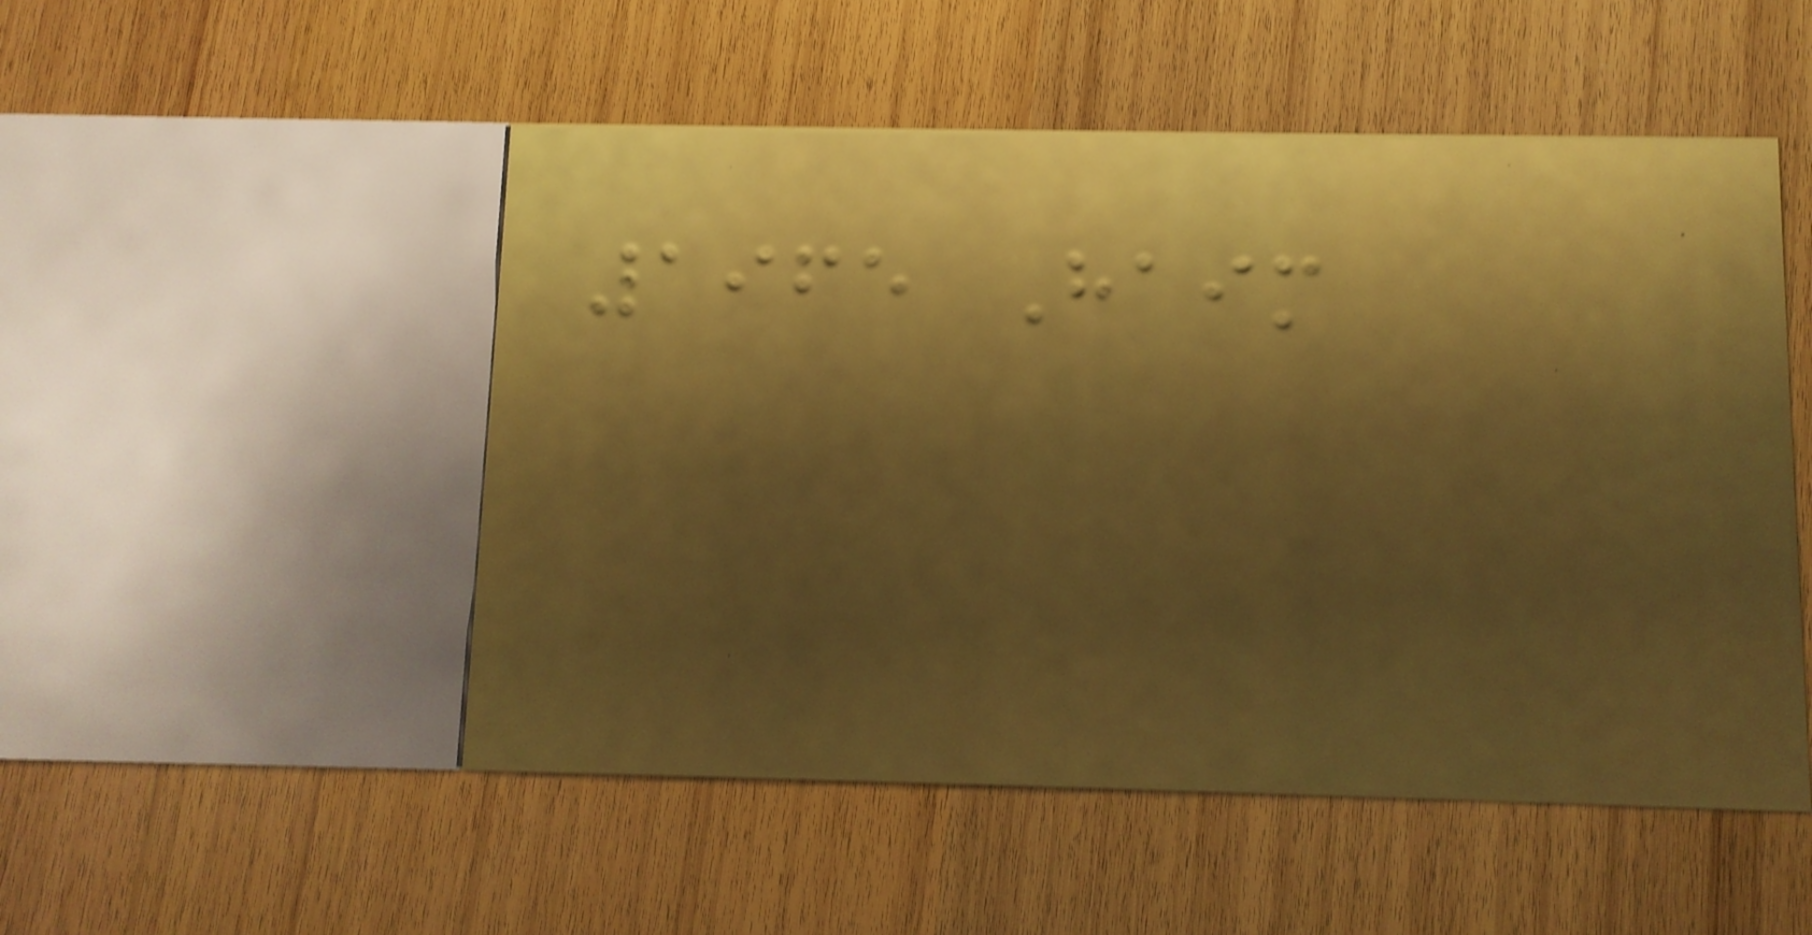1965 Haim
